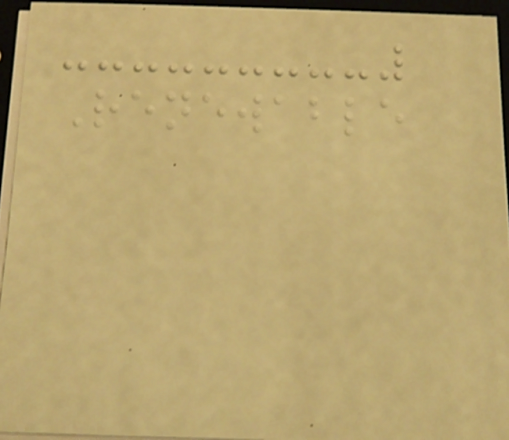Renewable
